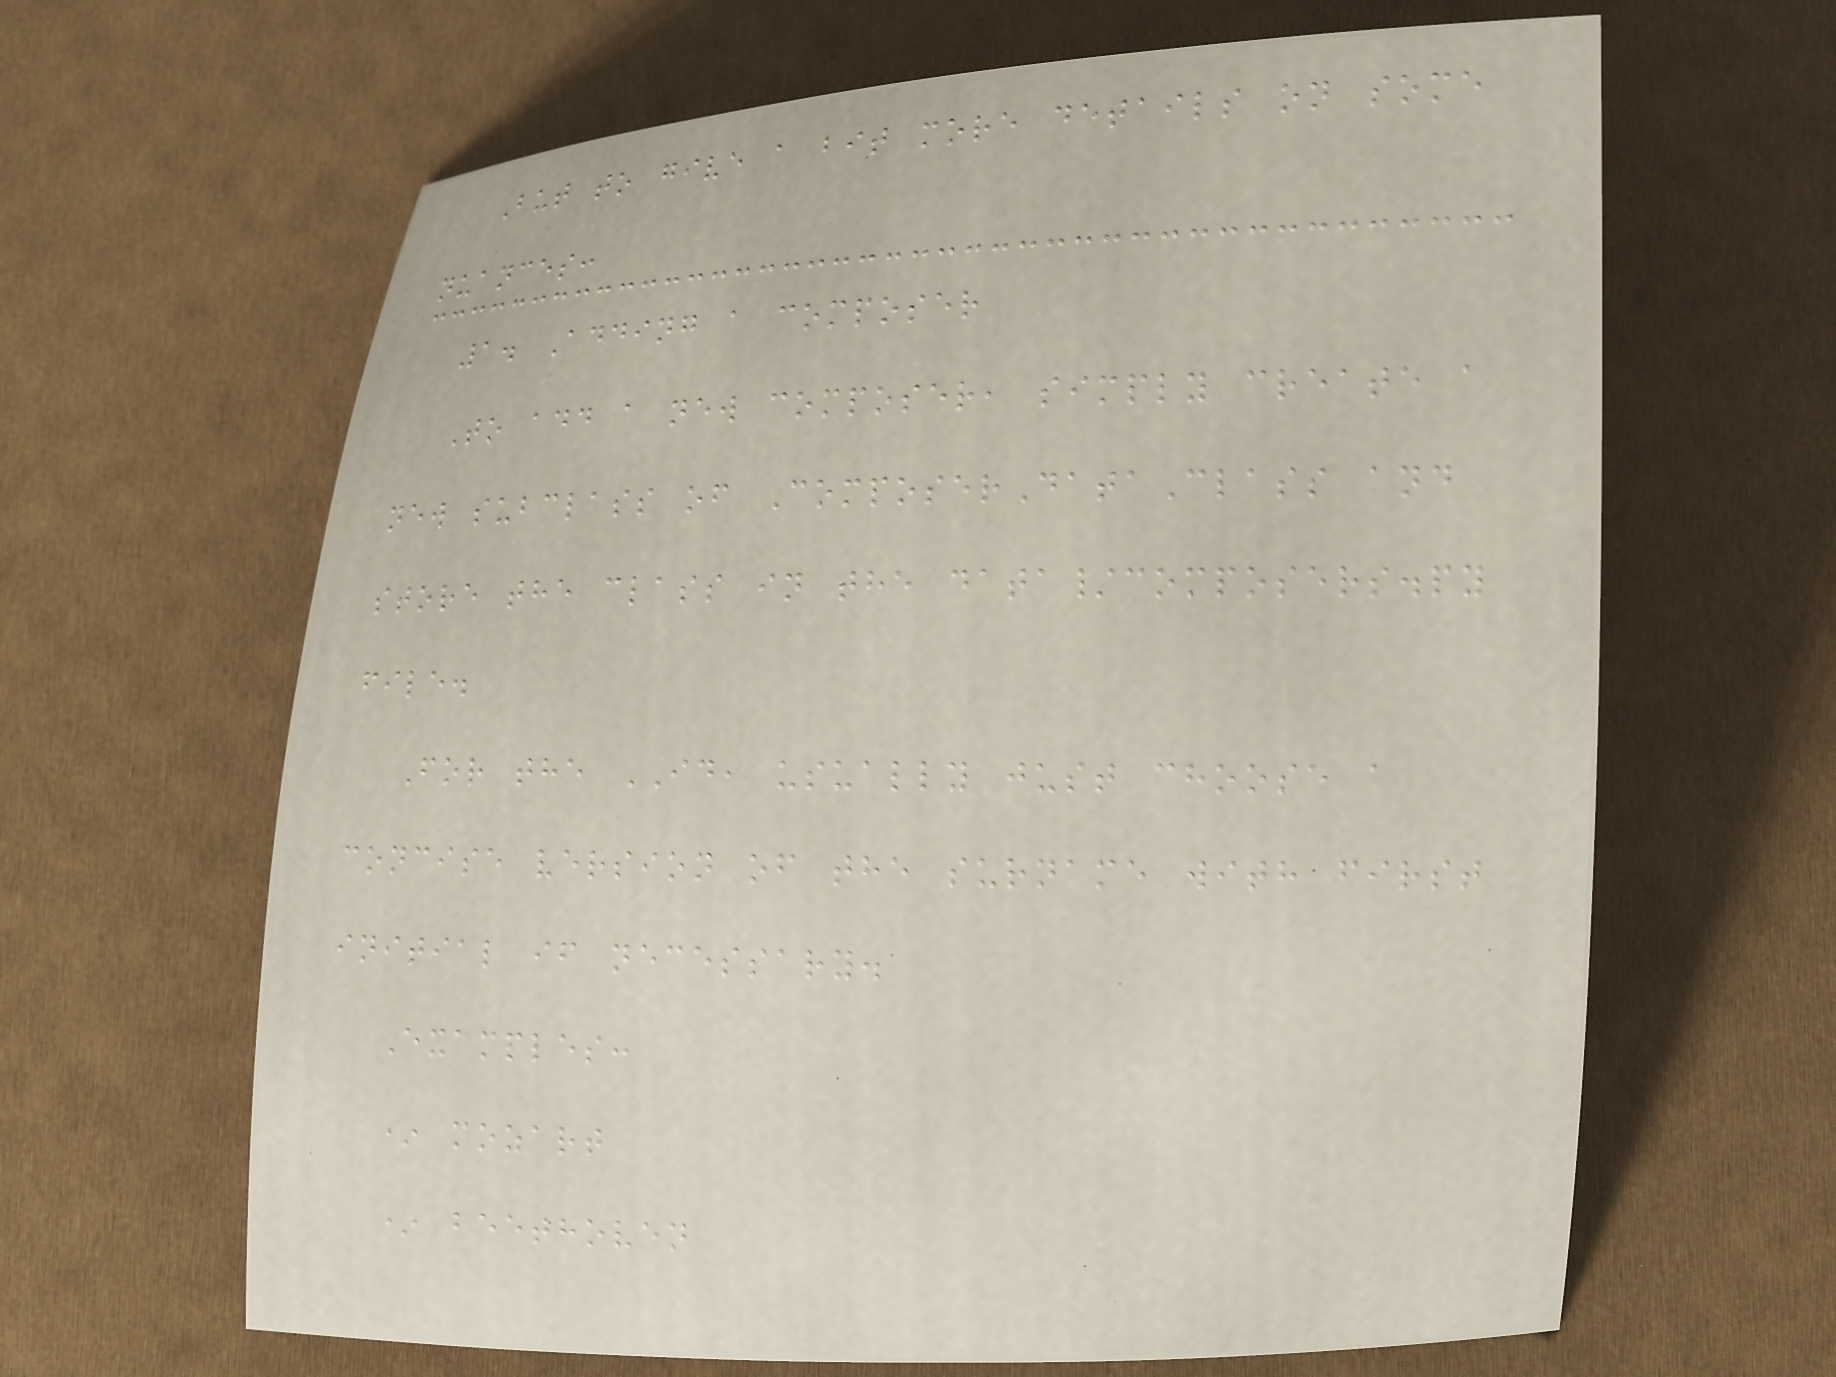But to give a bit more details on some
nuances:
1. Adding a composer
To add a new composer, simply create a
new subclass of ComposerDataClass and
store the class in the data/composers.py
file.
For the ID, usually just choose a
concise version of the surname with first
initial if necessary.
Examples:
* mozart
* beethoven
